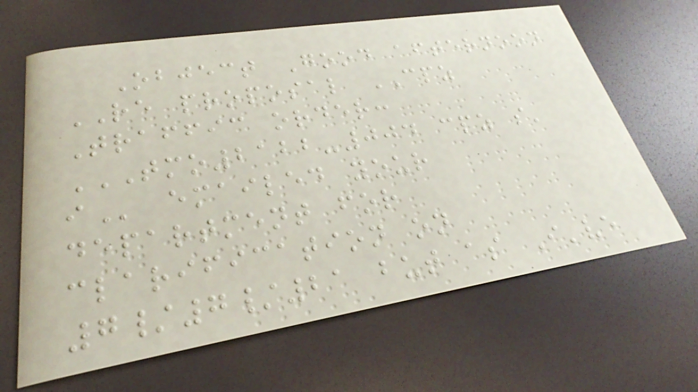Object Good afternoon
RE proposal CPZ
Traffic order:
TMO2122-004 CPZ S'
I emailed your
department for
clarification on
7/7/21 but as I've
